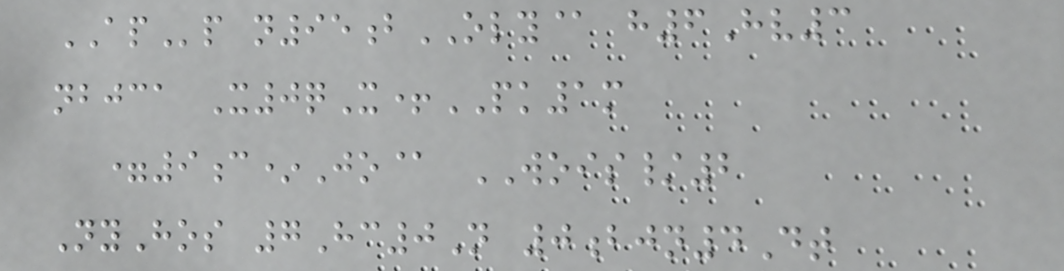APp n95bOLY@ h6Hv3
nbjca X0qX+PK1m
=9c*Jo@ WOIS/2
NyHos 7Hc0N 0bjn4Dt
